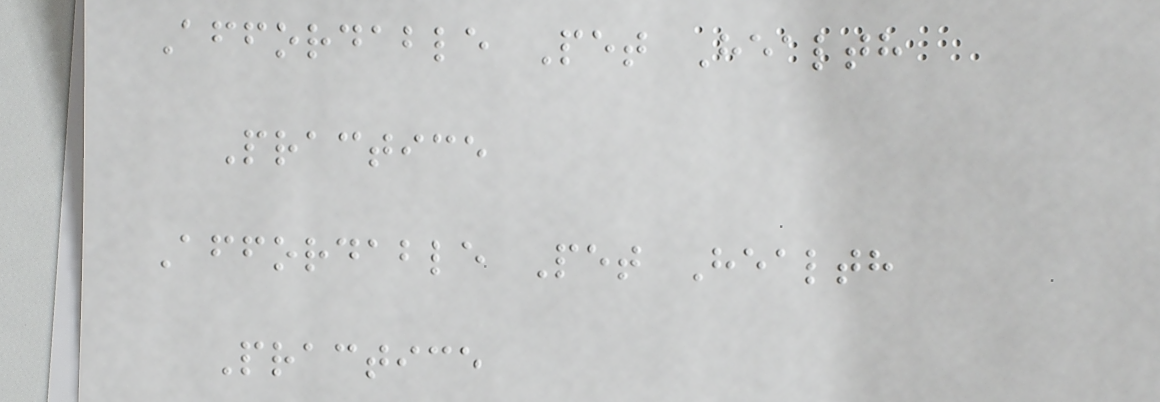Affordable Pet Health
Practice
Affordable Pet Health
Practice
